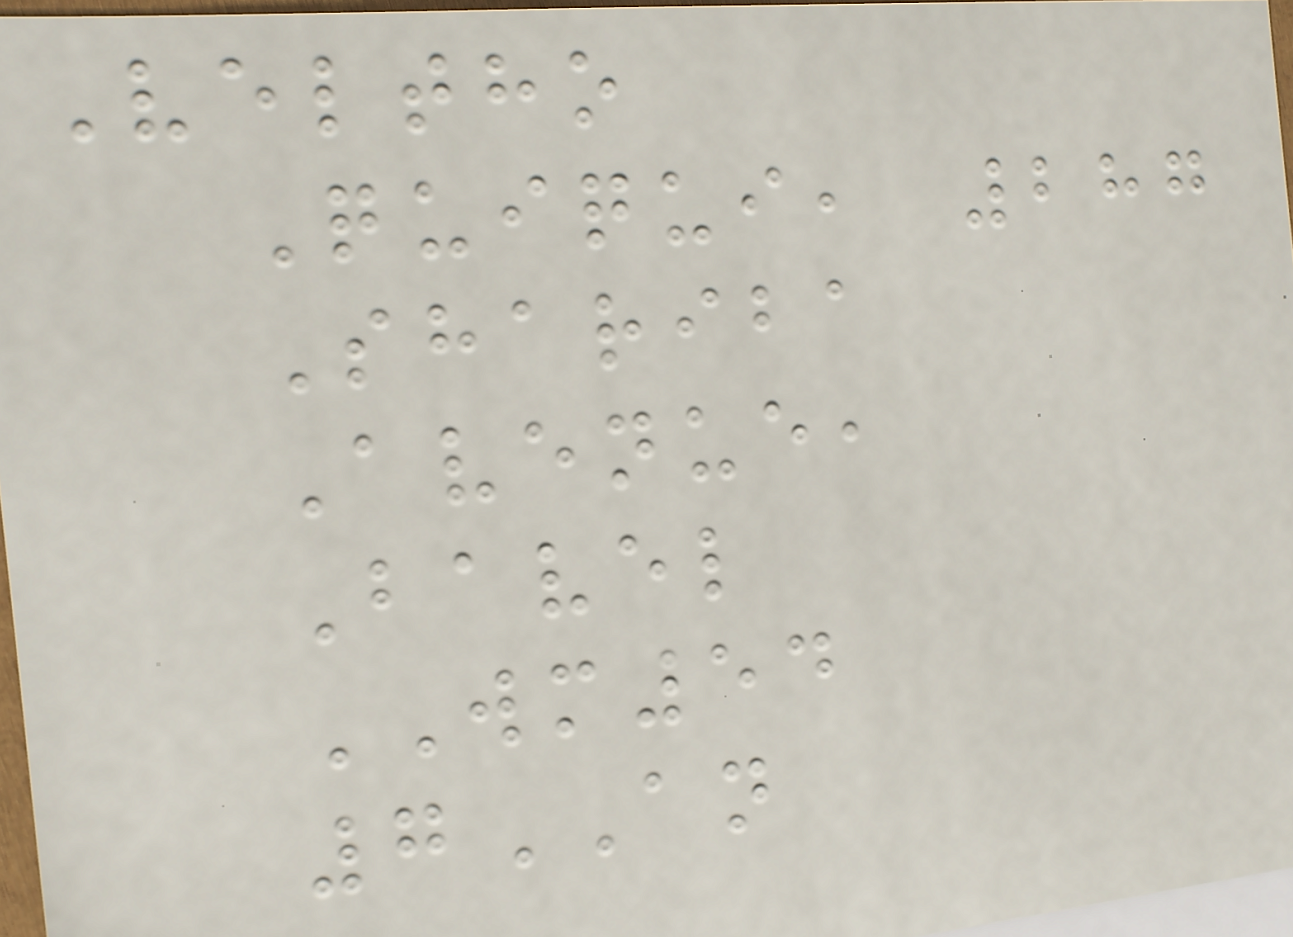Veltho
Quiqui, 287
Shariba
Avenue,
Bavel
WM54
7AN
